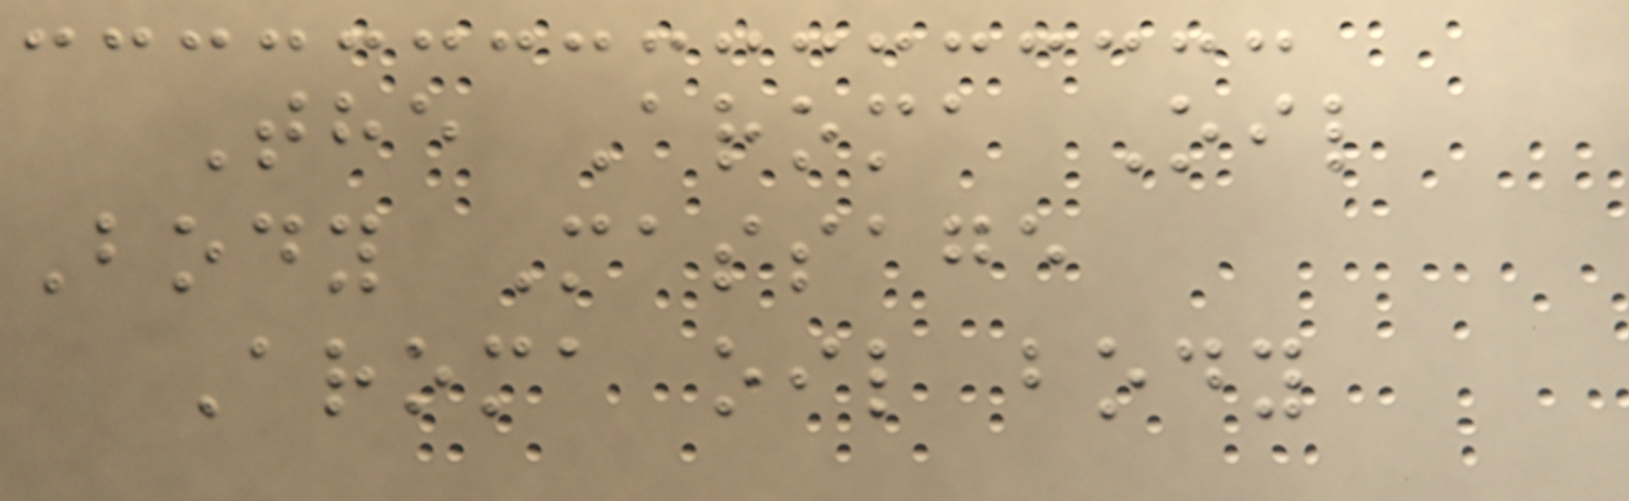The Aroma Oil
Body Massage
Aroma oil body
